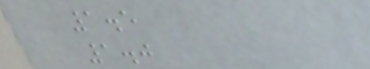1.5
1.0
